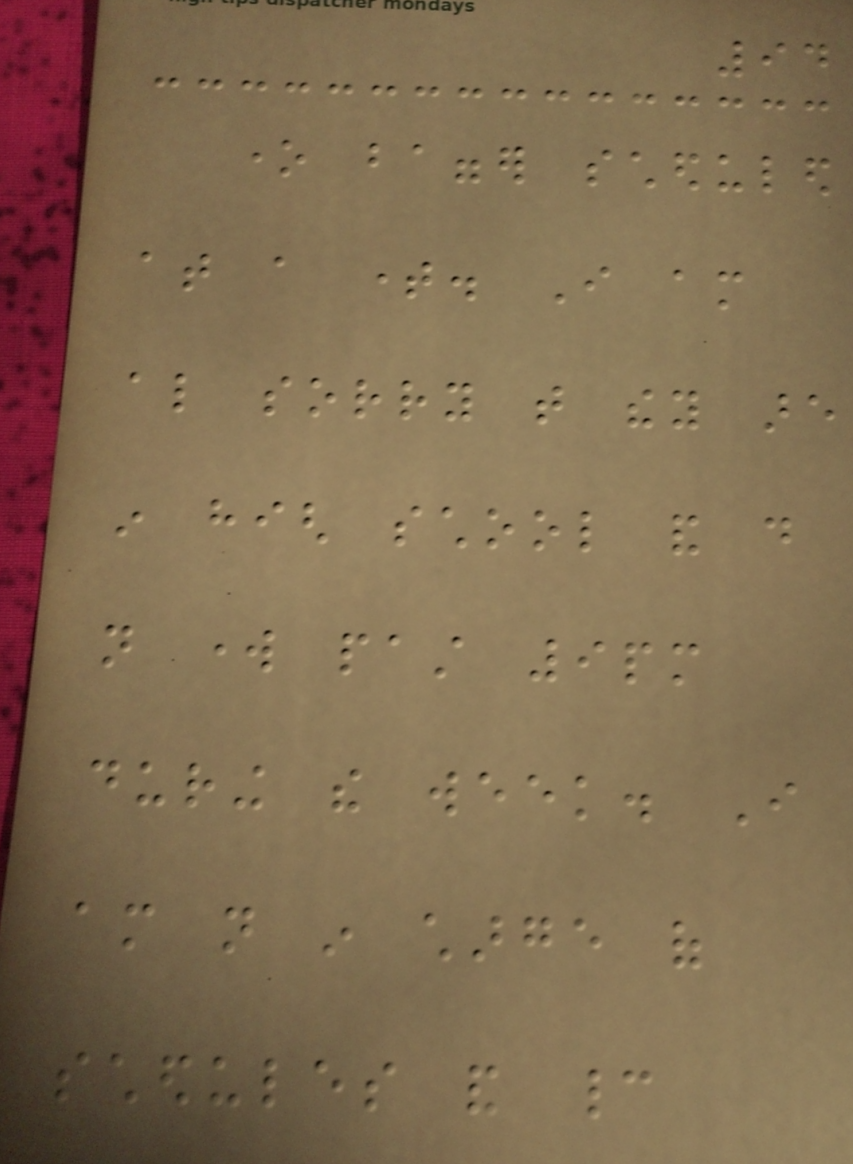94
one bagger scheduled
at a time. I am
also sorry that they are
in high school and do
not work past 9pm
during the week. I
am not in charge of
schedules and cannot
